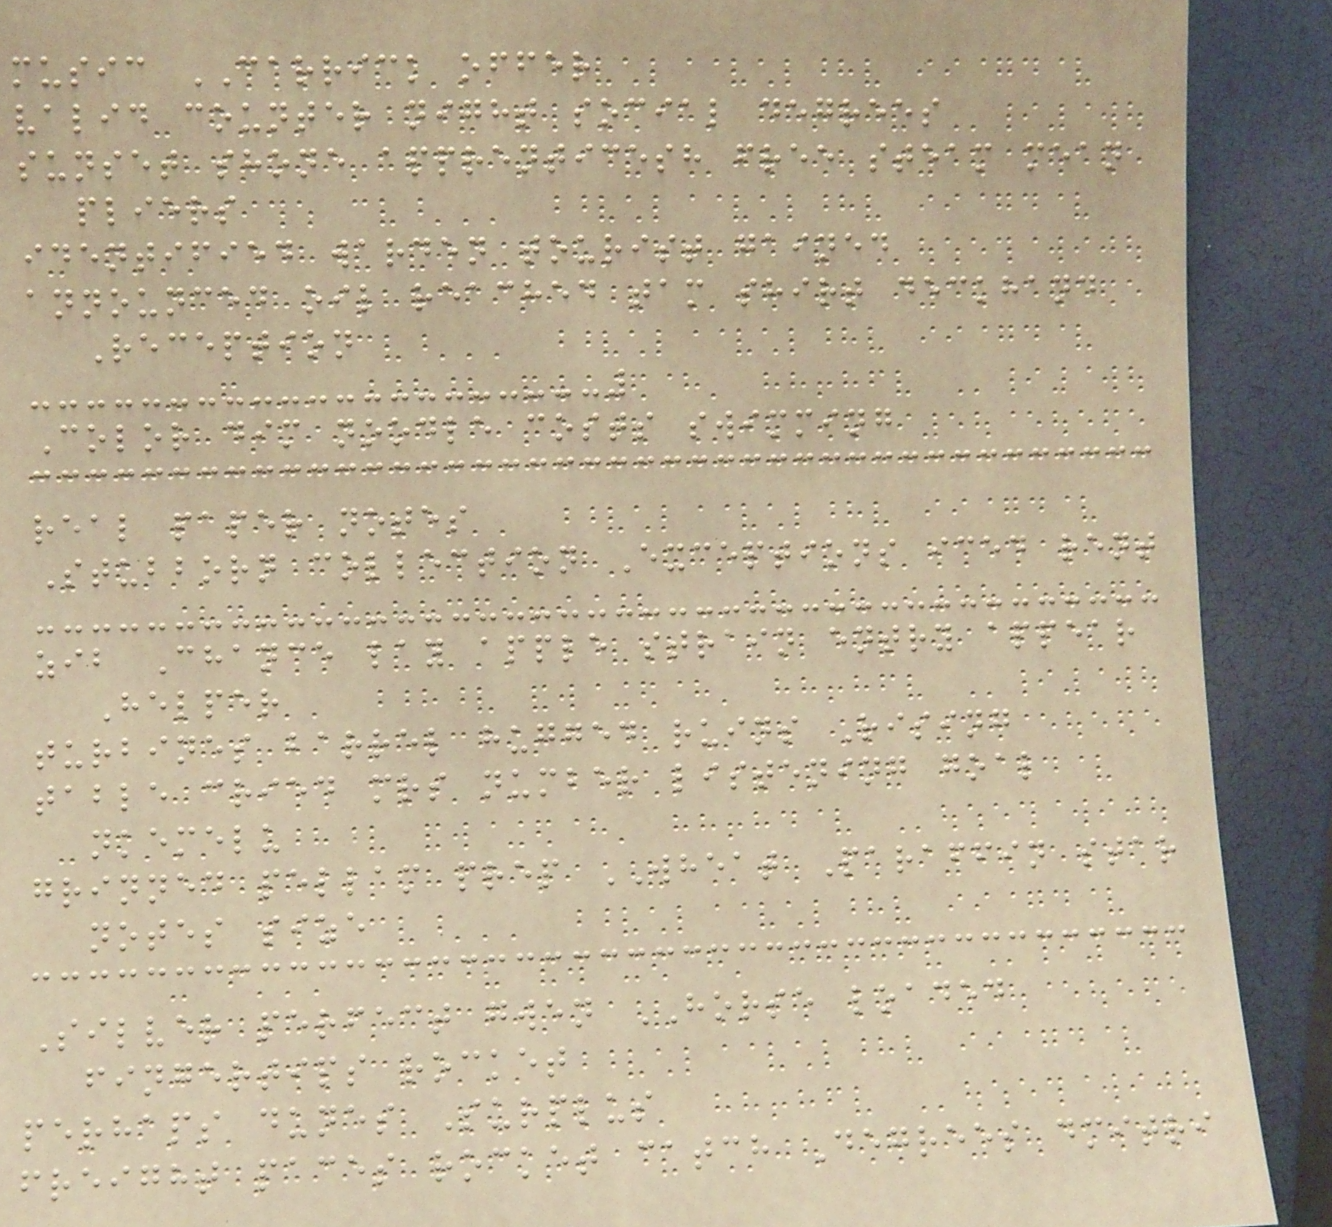music CARRICK offer
valid counter night social degrees
sunset shone apprenticesh free steam mean
pliers
identified warden tourist gained
announced oil reached tam shirt deckhand
Reception
Color dim noodle costs swimming
real paper notes
Stubborn collection Exceptions iced rent
zib Chance lay apple strain entry appear
Helper
turbines barrel hugged ruins Rising
table cried mrs number listening goal
nkemelu
grinned pellam prep WHEAT Paraffin star
notes size
Silver perfect gwen HORSE loaded
fingertips rocket
perhaps dunes Surplus
freight paces rocket catch Degrees dmitri
